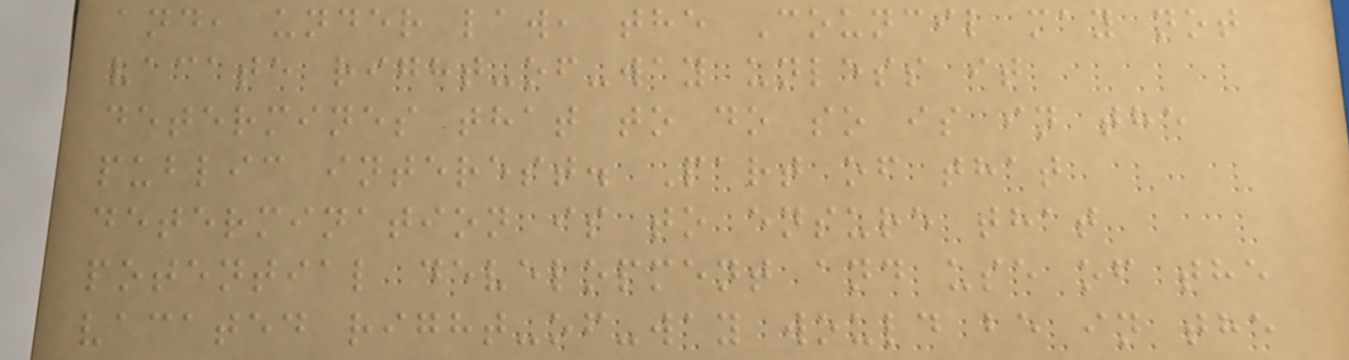and, under law, the Council may not
vacate right-of-way unless it
determines that to do so is in the
public interest. Part of that
determination is to ensure that
potential development and use of the
vacated right-of-way would be in the
